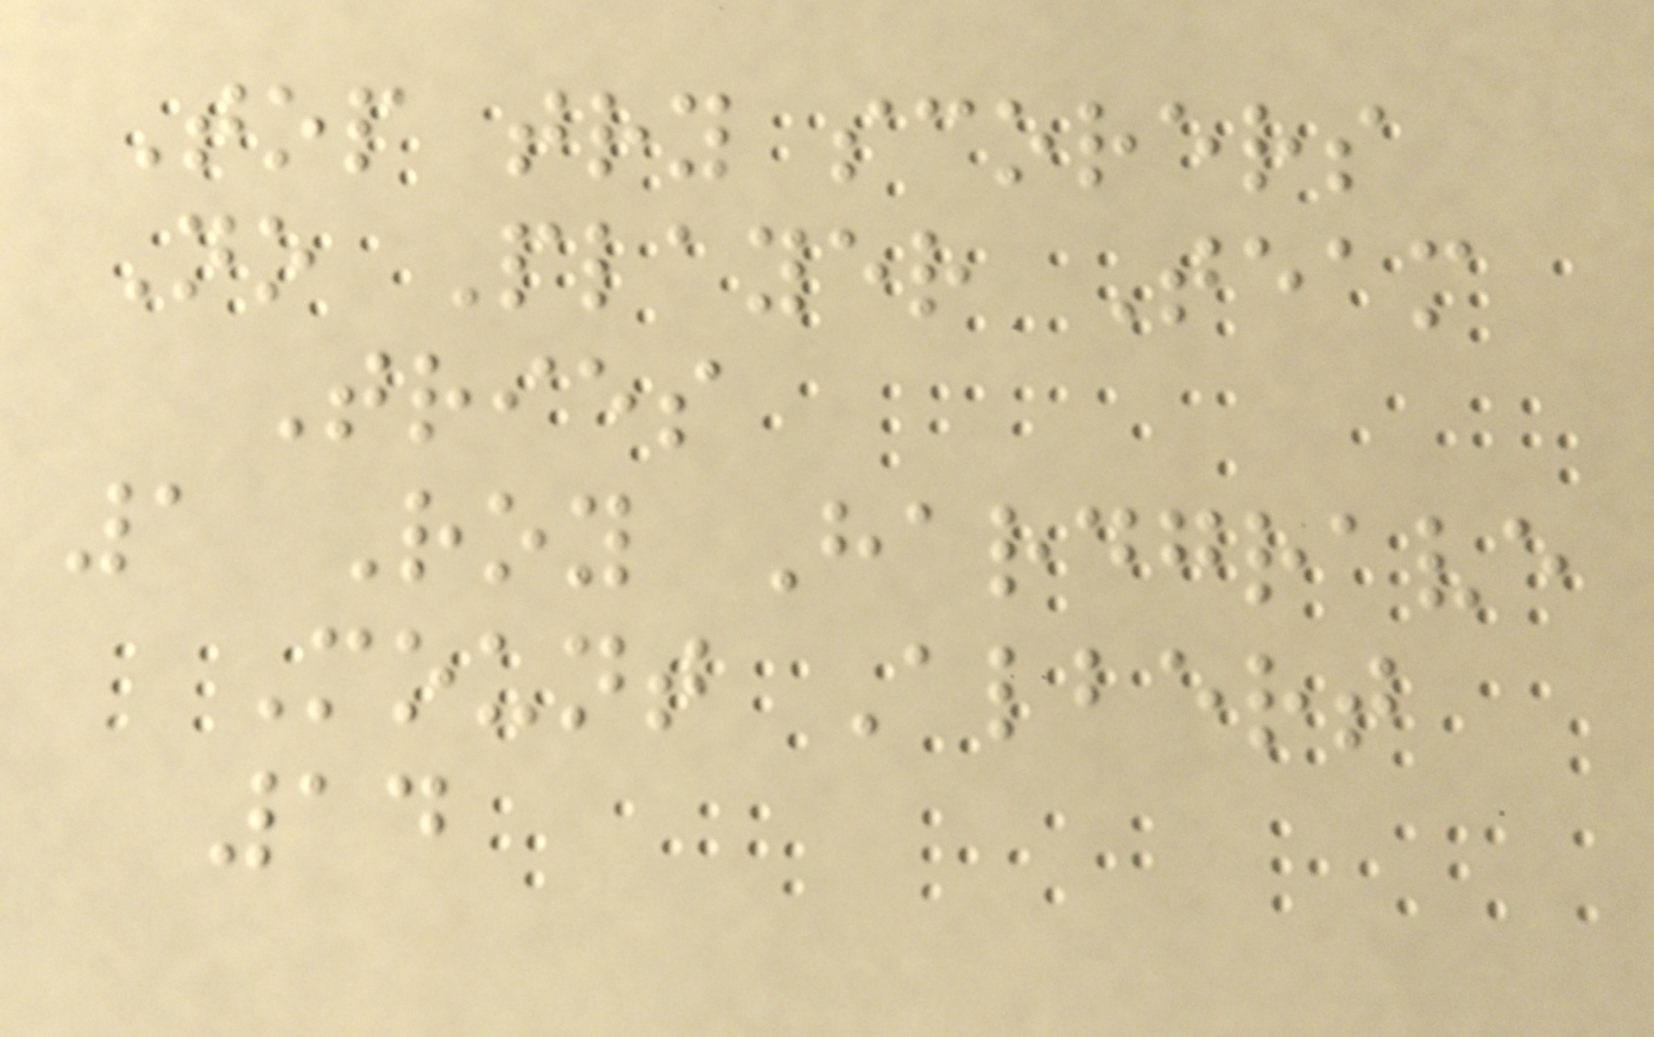Top try scorers
No Player Team
Tries
1 Roy Hardgrave
Mount Albert
14
